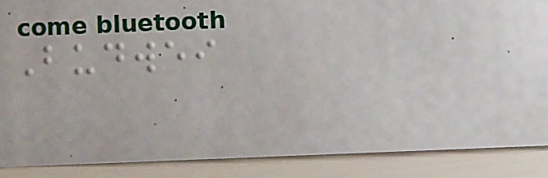Budwei
